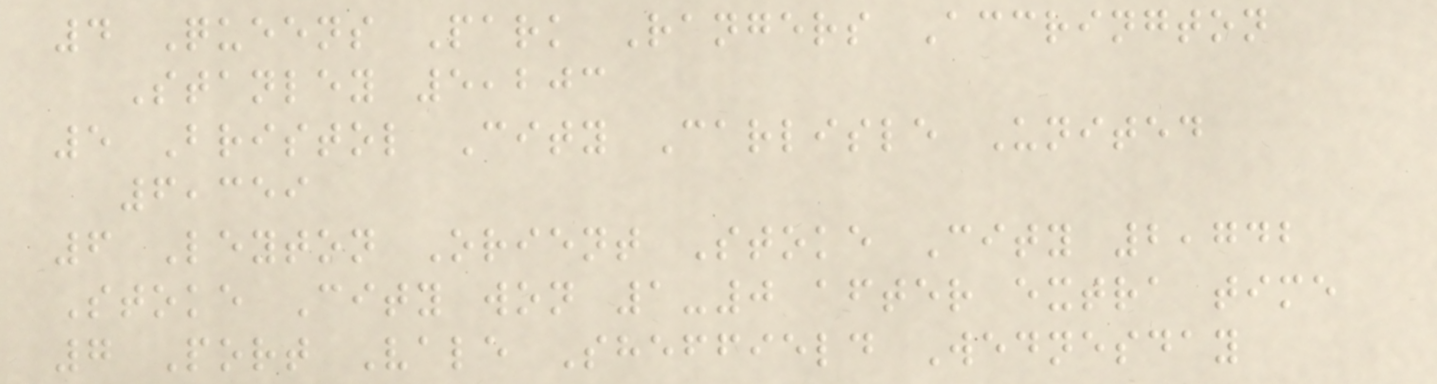4 Queens Park Rangers Accrington
Stanley 5,203
5 Bristol City Carlisle United
6,359
6 Leyton Orient Stoke City 2,742
Stoke City won 1-0 after extra time
7 Port Vale Sheffield Wednesday
